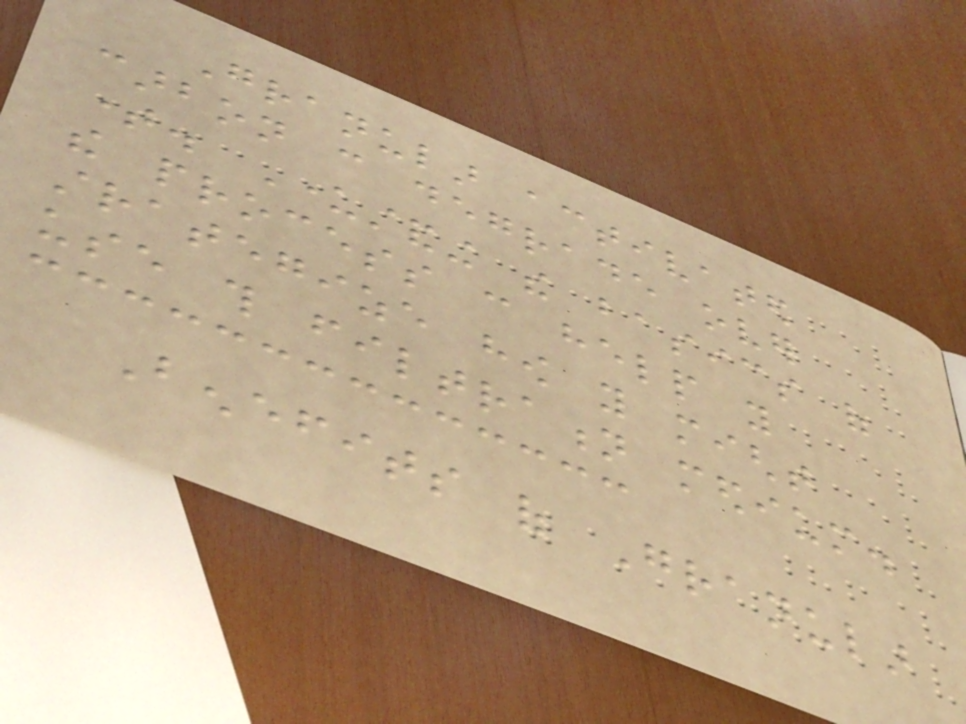Granular activated
carbon can degrade over
time. Understanding the basics of
the process can help you
strategize how you might
use this filtration medium.
Benefits of Granular
